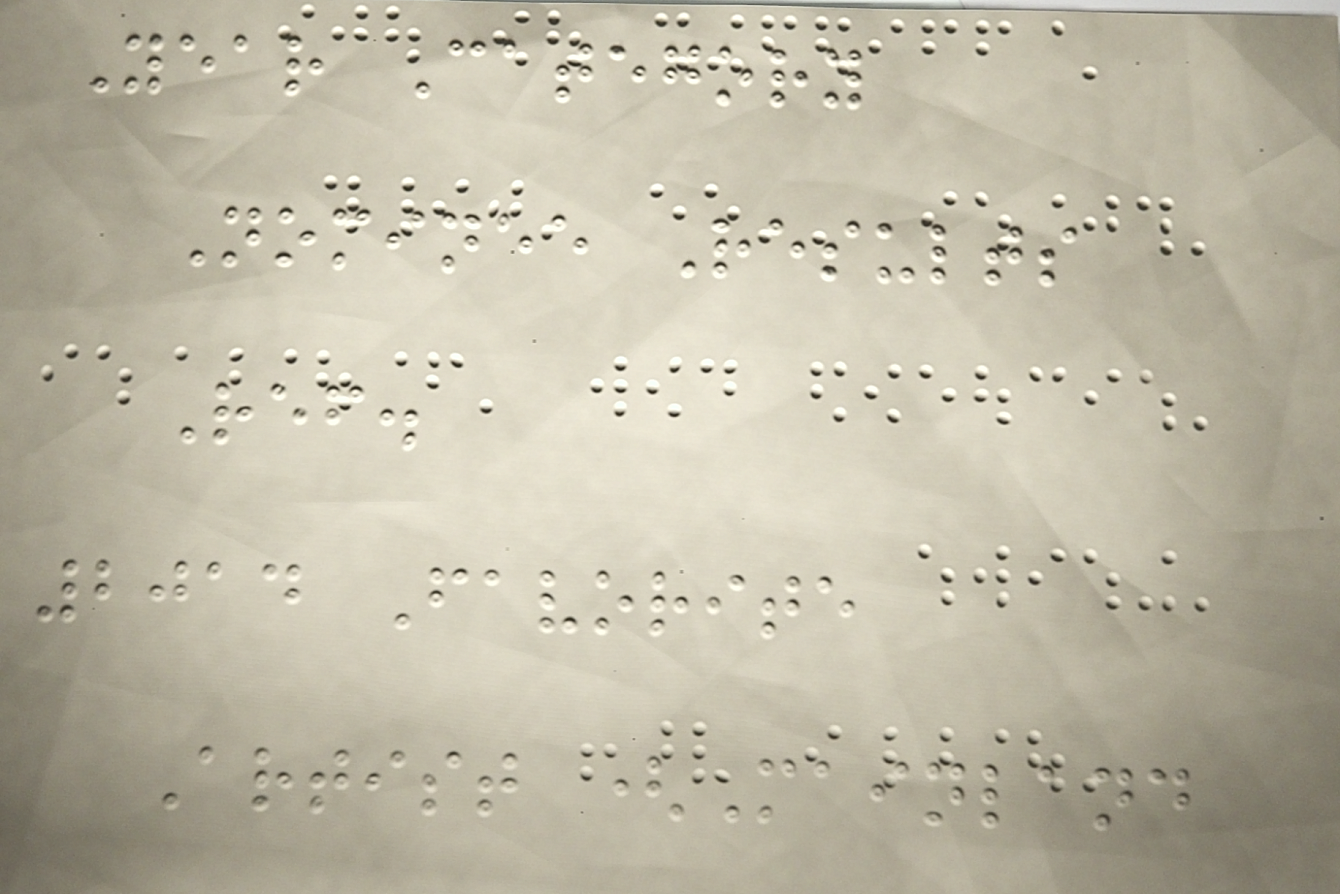Year Category
Nominee Results
Ref.
2014 Favorite
Artist (Mainland
